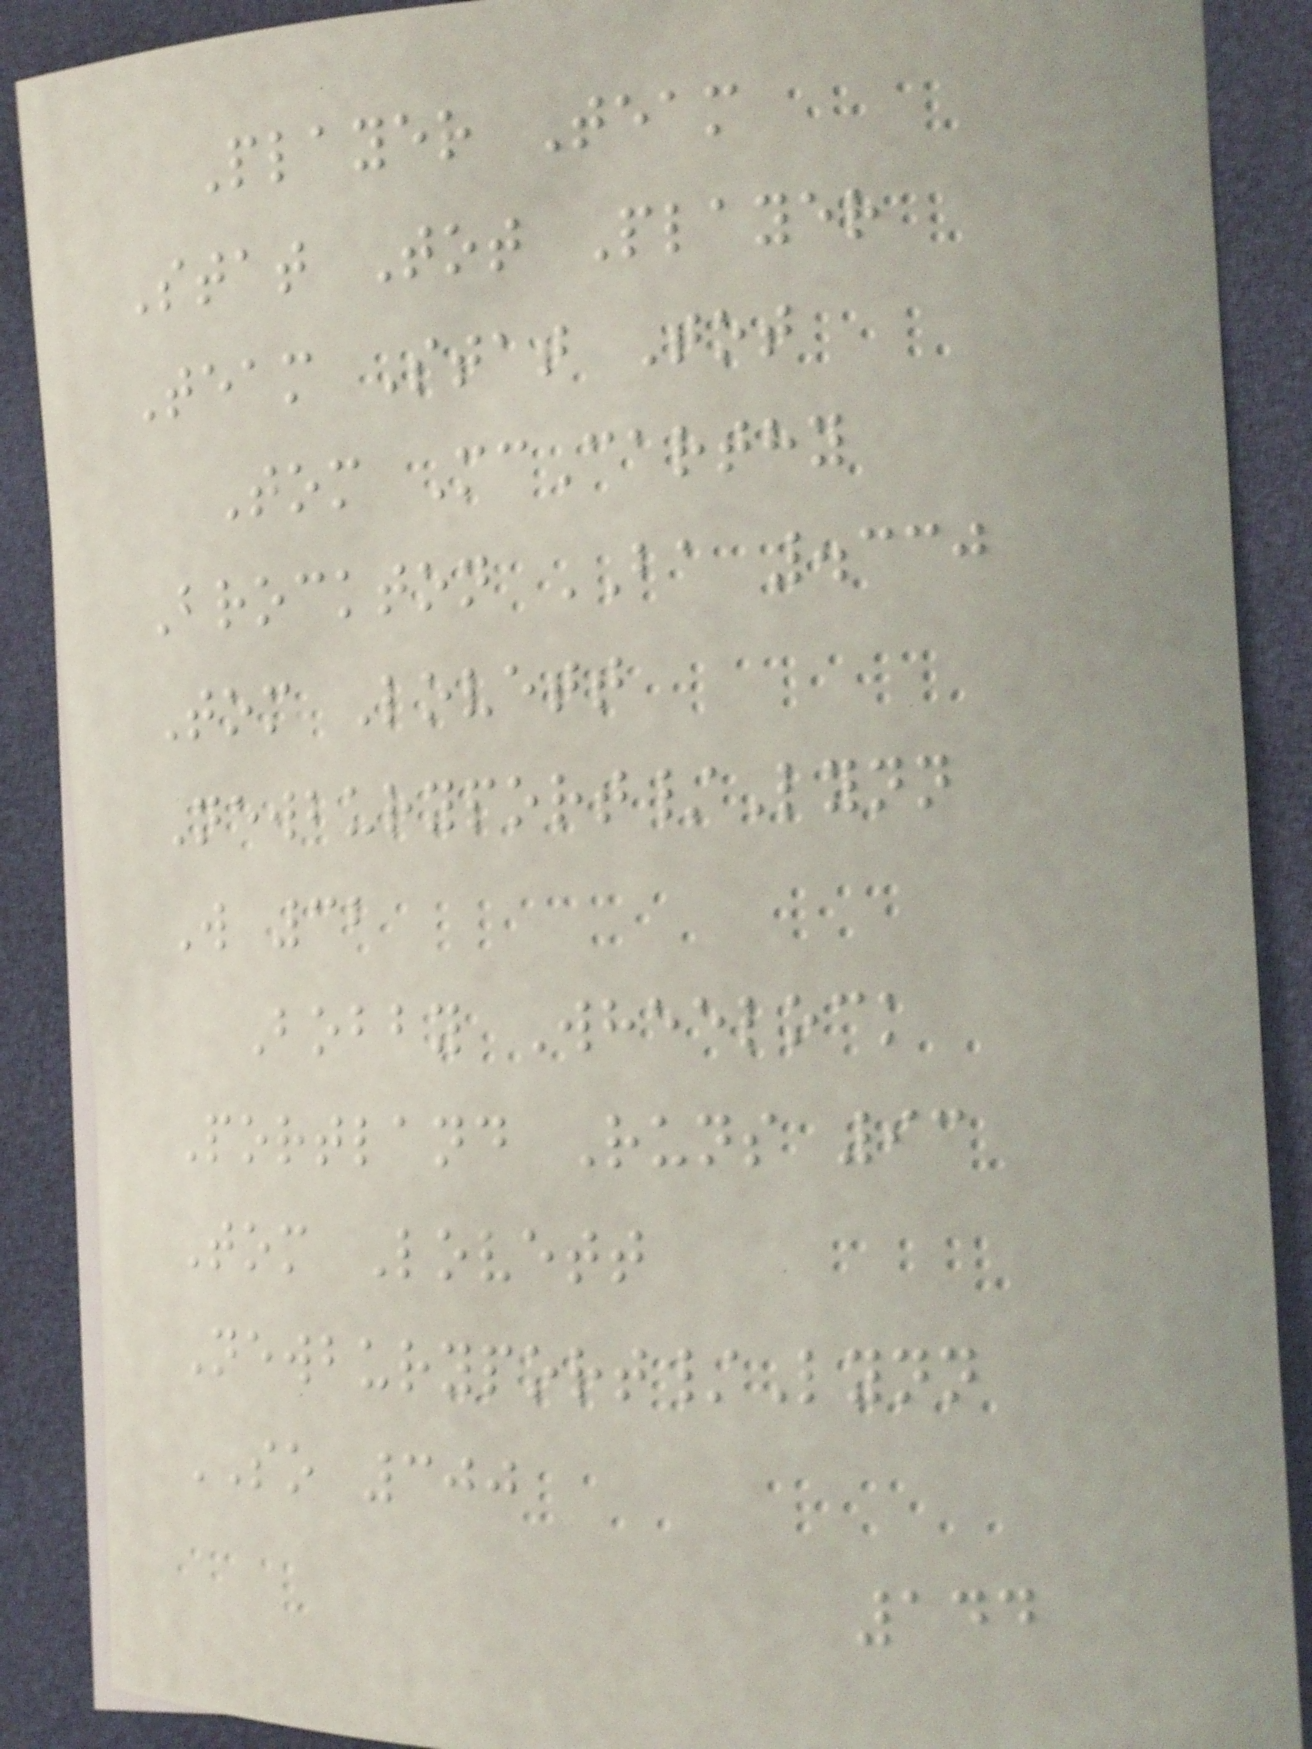Player Team
Stat Tot Player
Team Stat Tot
Tom McCarthy
Brockton BA .330
Tom Lovett
Newburyport/Lynn
W 32
Bobby Wheelock
Portland Runs 93
Tom Lovett
Newburyport/Lynn
SO 300
144
